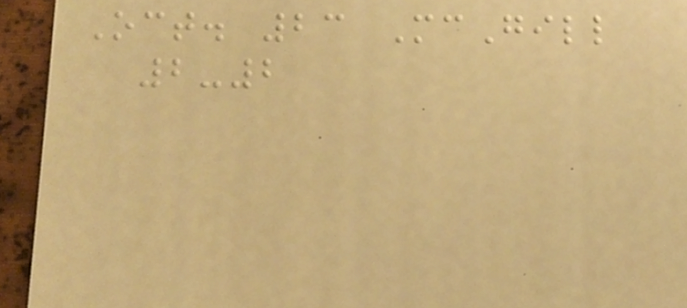Oct. 23 McGill
2-2
